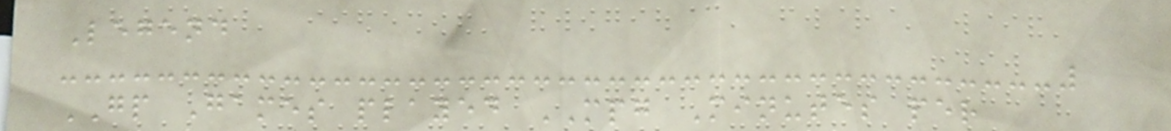Legend
GP Games played MPG Minutes per
